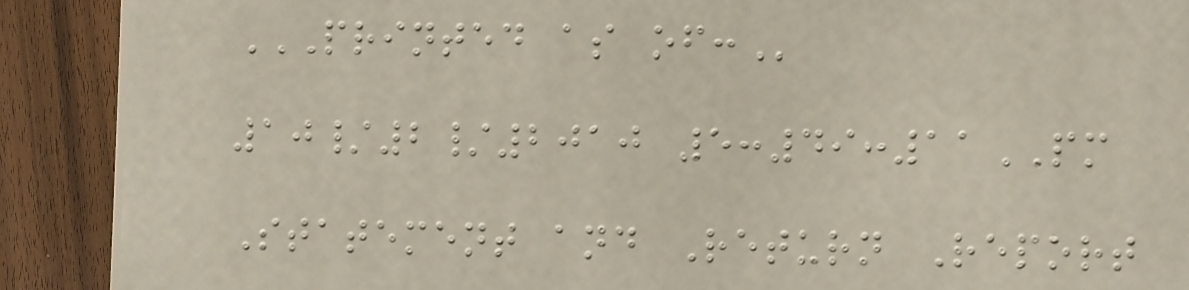PRINTED AS OF:
10/2/2010 5:49:11PM
Statement and Return Report
